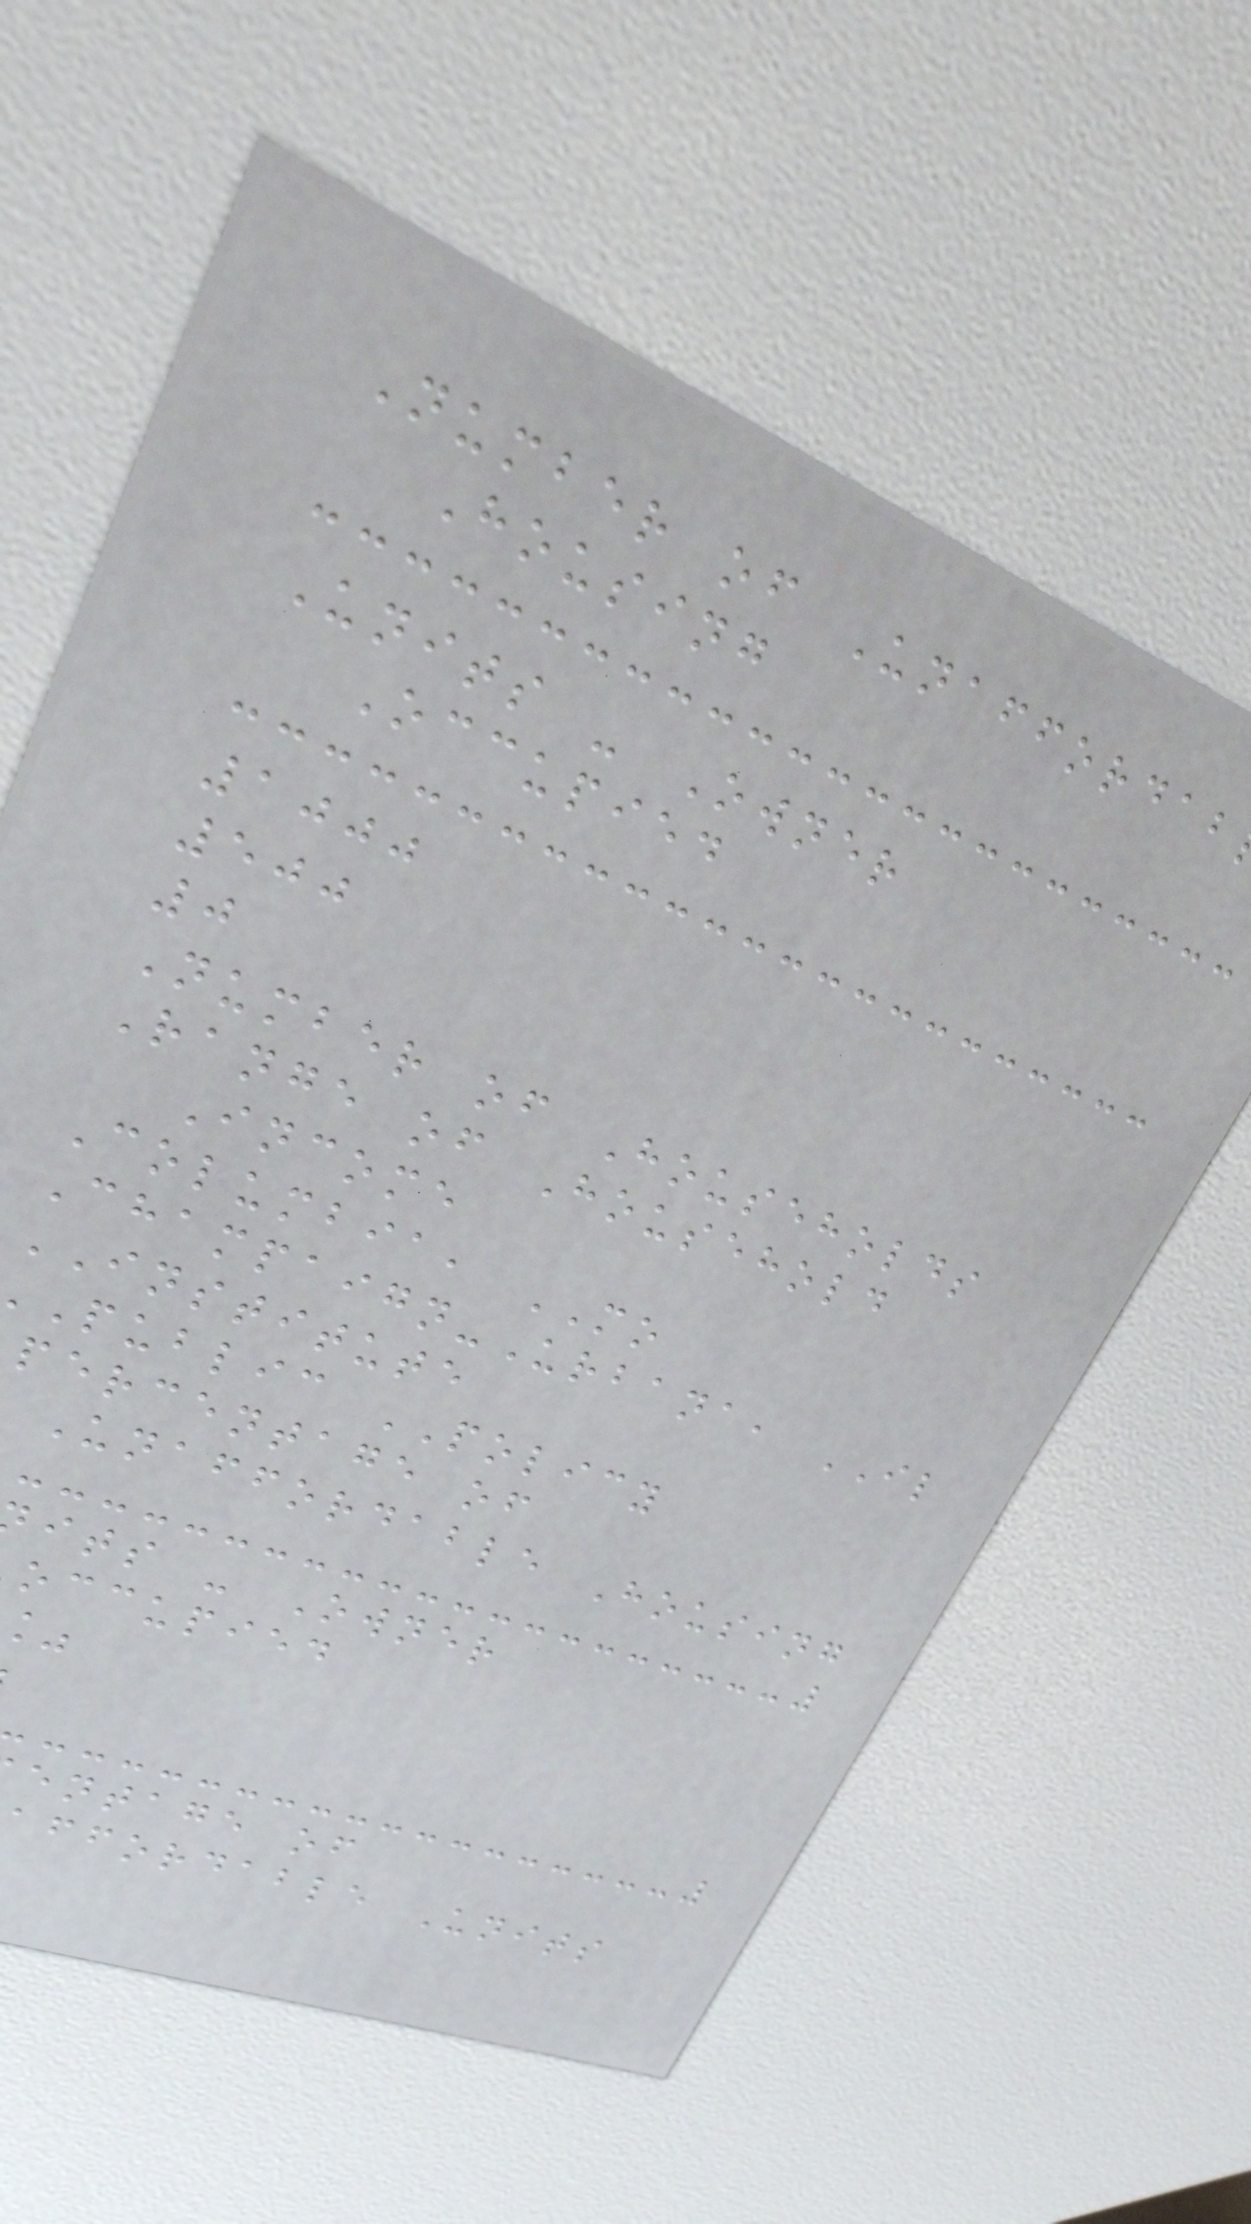Number of Unaffordab
Housing
Units - Owner
Occupied
1000
500
0
Number of Households
Range of Household
Income
Columbia, MO
Champaign-Urbana, IL
INSTITUTE
public POLICY
percentage of
Unaffordable Housing
its - Owner
occupied
entage of
affordable Units
